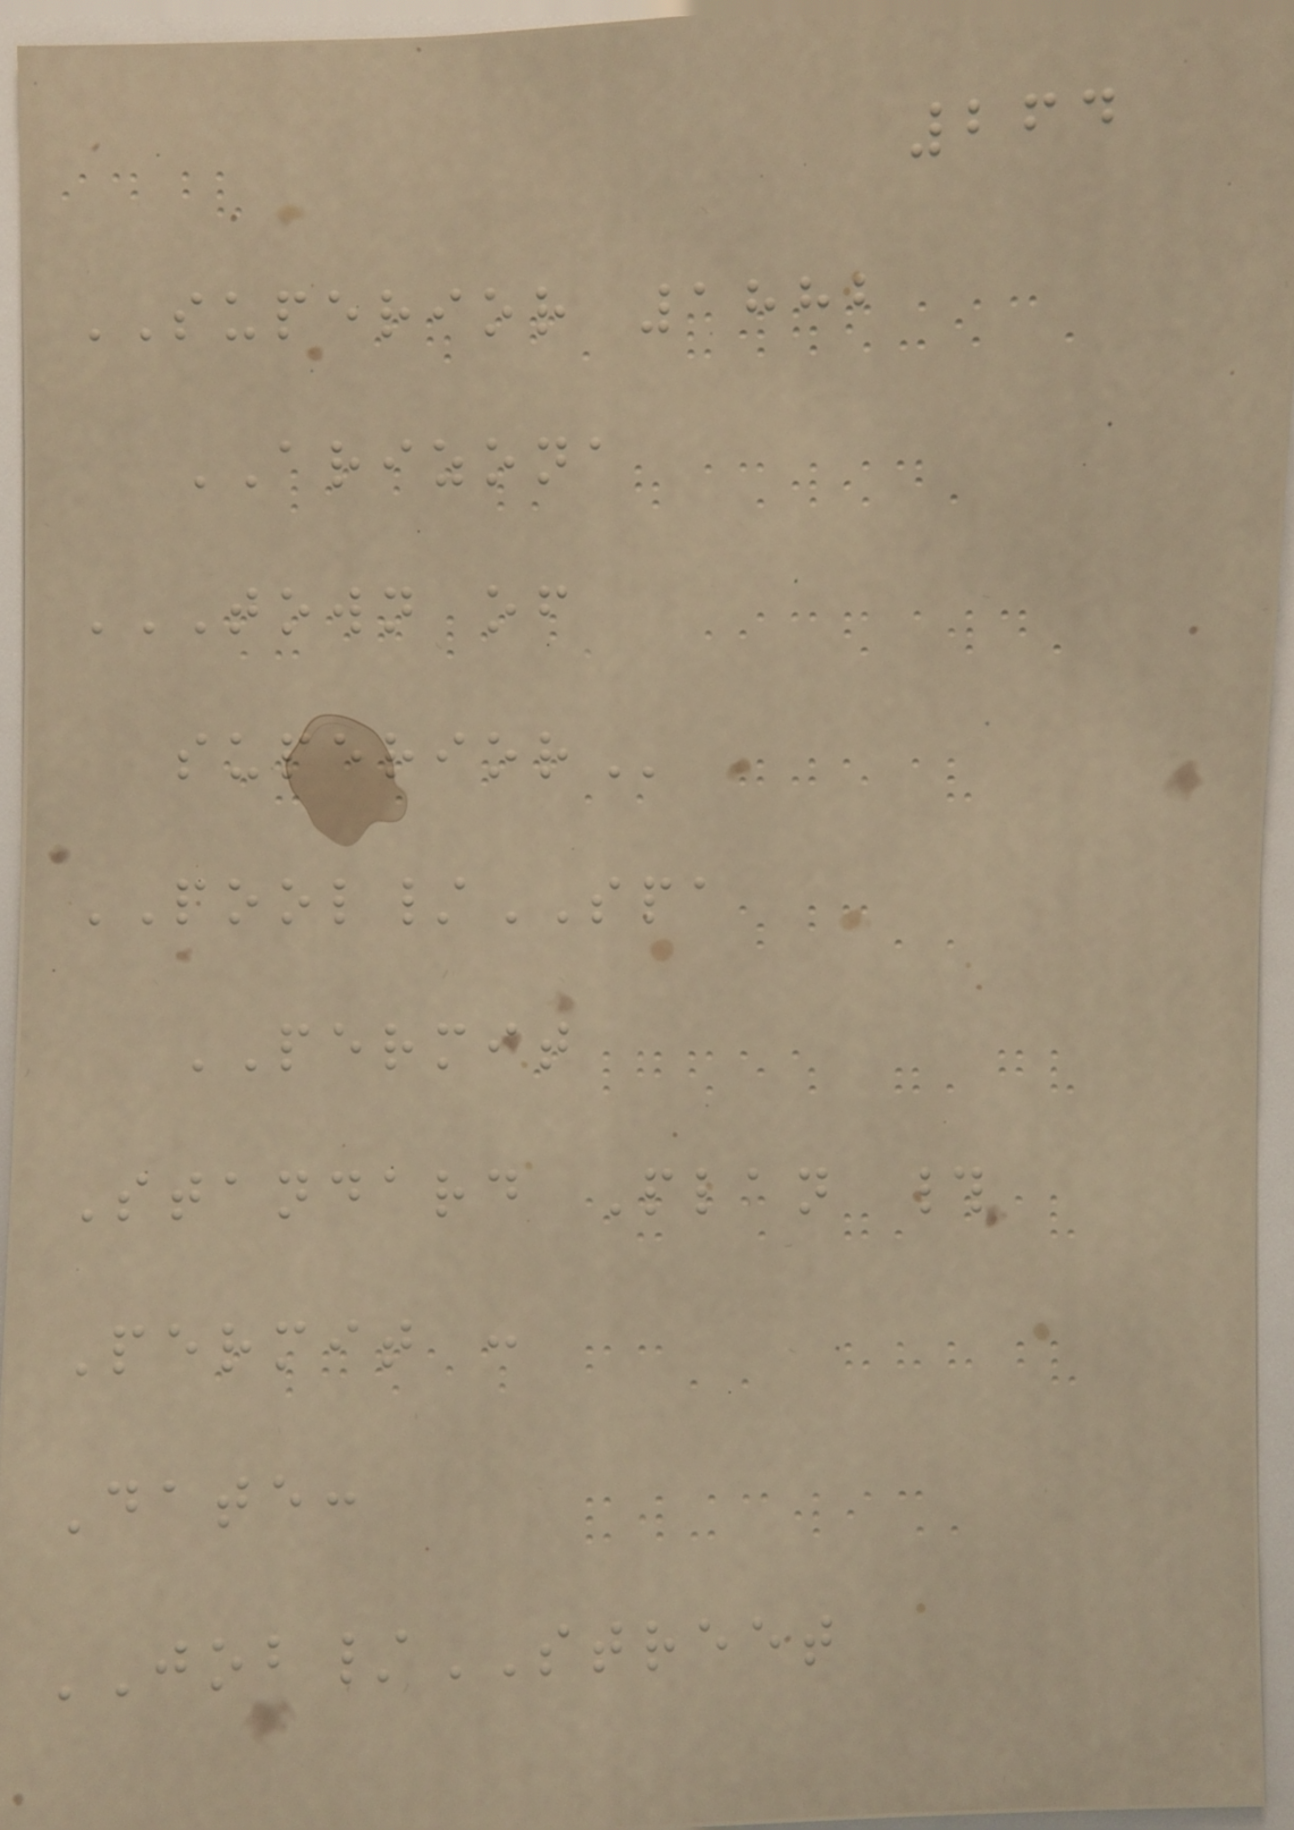264
SUPERIOR 1882
ARIZONA
TOWN OF
SUPERIOR
POOL/SPA
PERMIT
Standard Plan #
Permit :
Date:
JOB/STREET
